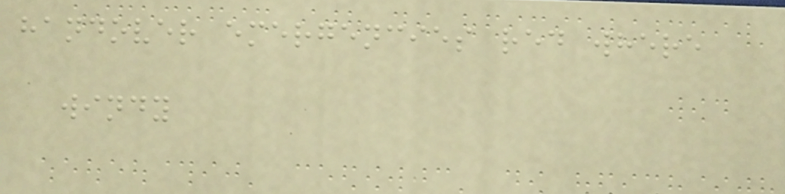handover emergencies red where
windy
